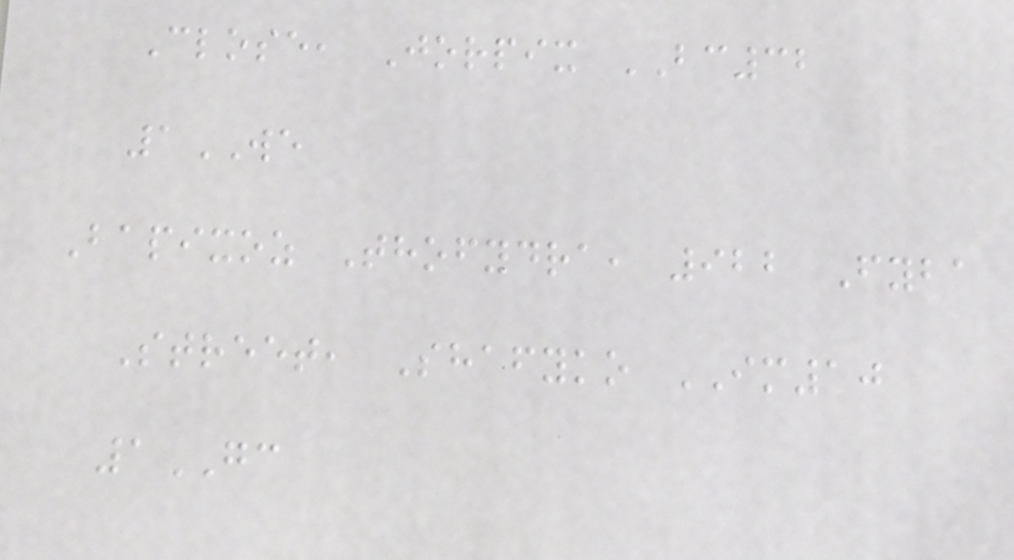Close, Jorpix BC32
1WE
Bapixoz Thofydra, 922 Fyba
Street, Shafyko IM10
1GC
